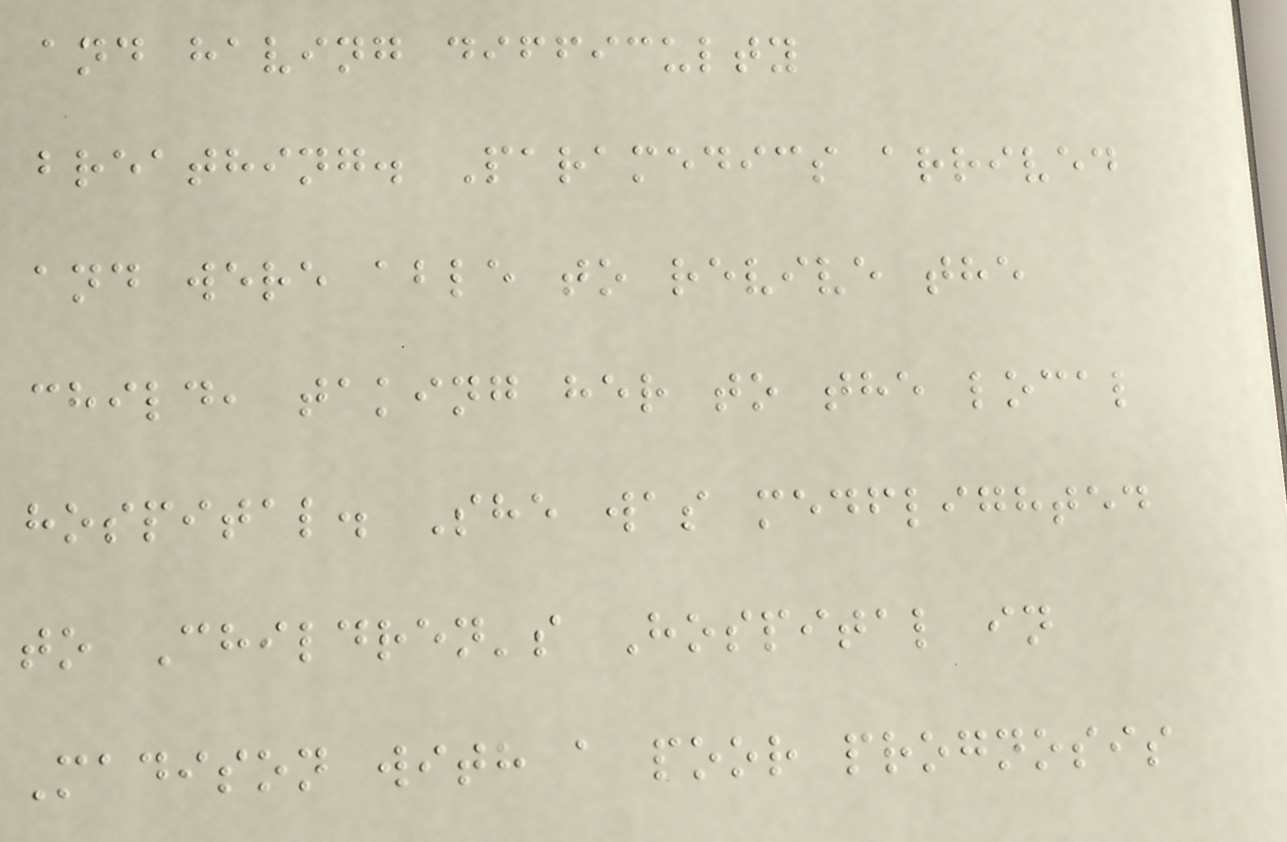and having difficulty
breathing. Paramedics arrived
and were able to revive the
child, taking her to the local
hospital. She was medflighted
to Children's Hospital in
Madison with a poor prognosis
